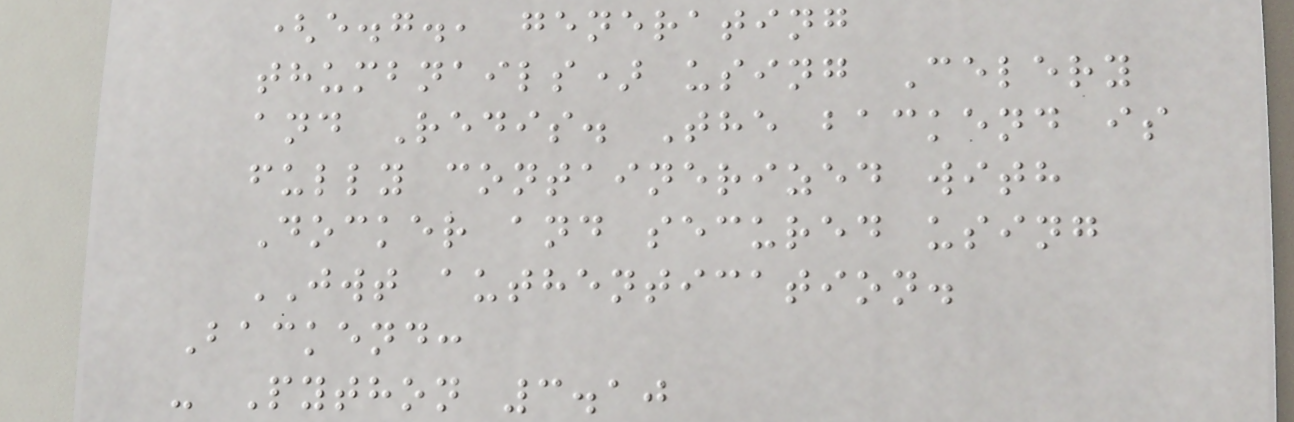(e.g., generating
thumbnails) using Celery
and Redis. The backend is
fully containerized with
Docker and secured using
JWT authentication.
Backend:
- Python 3.10
